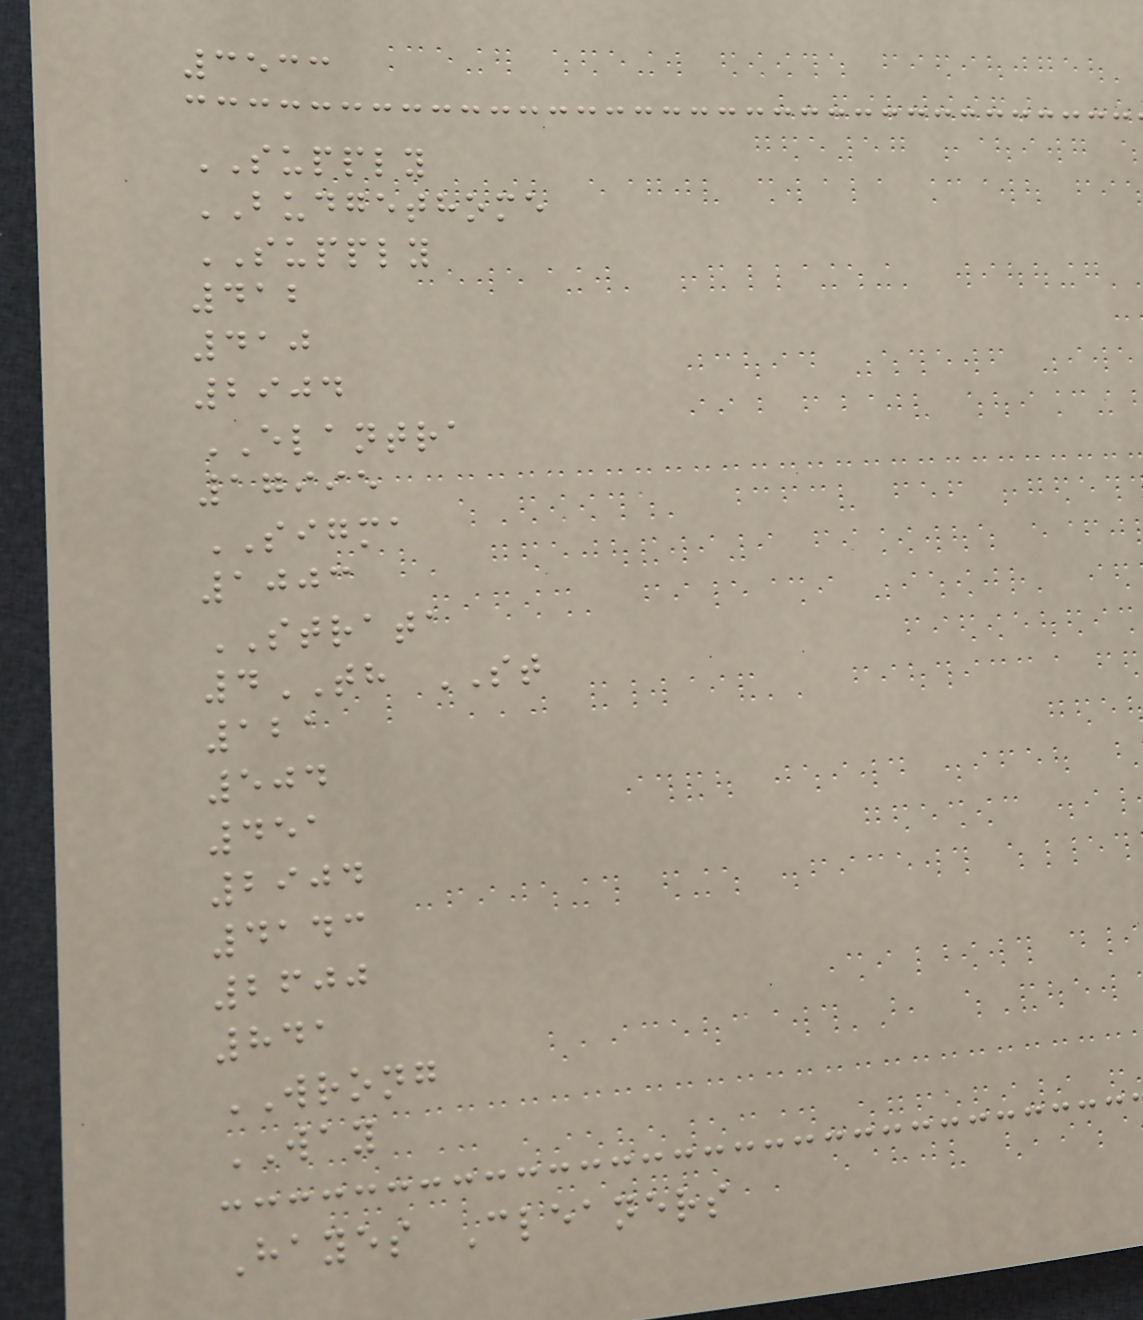3533
SUPPLY
BUDGETHOME
SUPPLY
412
410
2904
ELANTRA
17995
SIGMA
1003
STRATA
4TH ST
121
504
451
2904
4143
2600
841
WRONG
WAY
Hayes Cleaners
